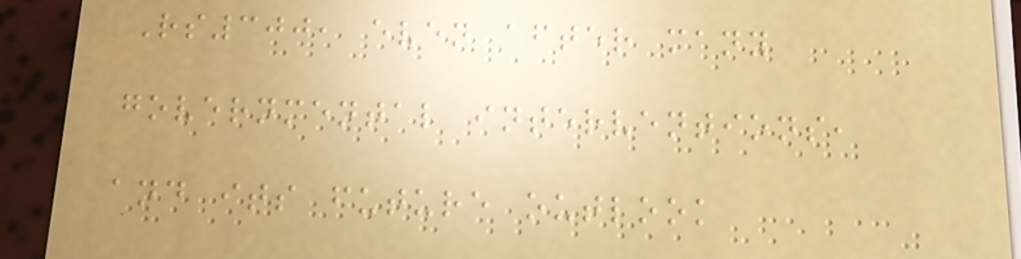Rs300, even after many
governmental interventions,
and its future outlook
